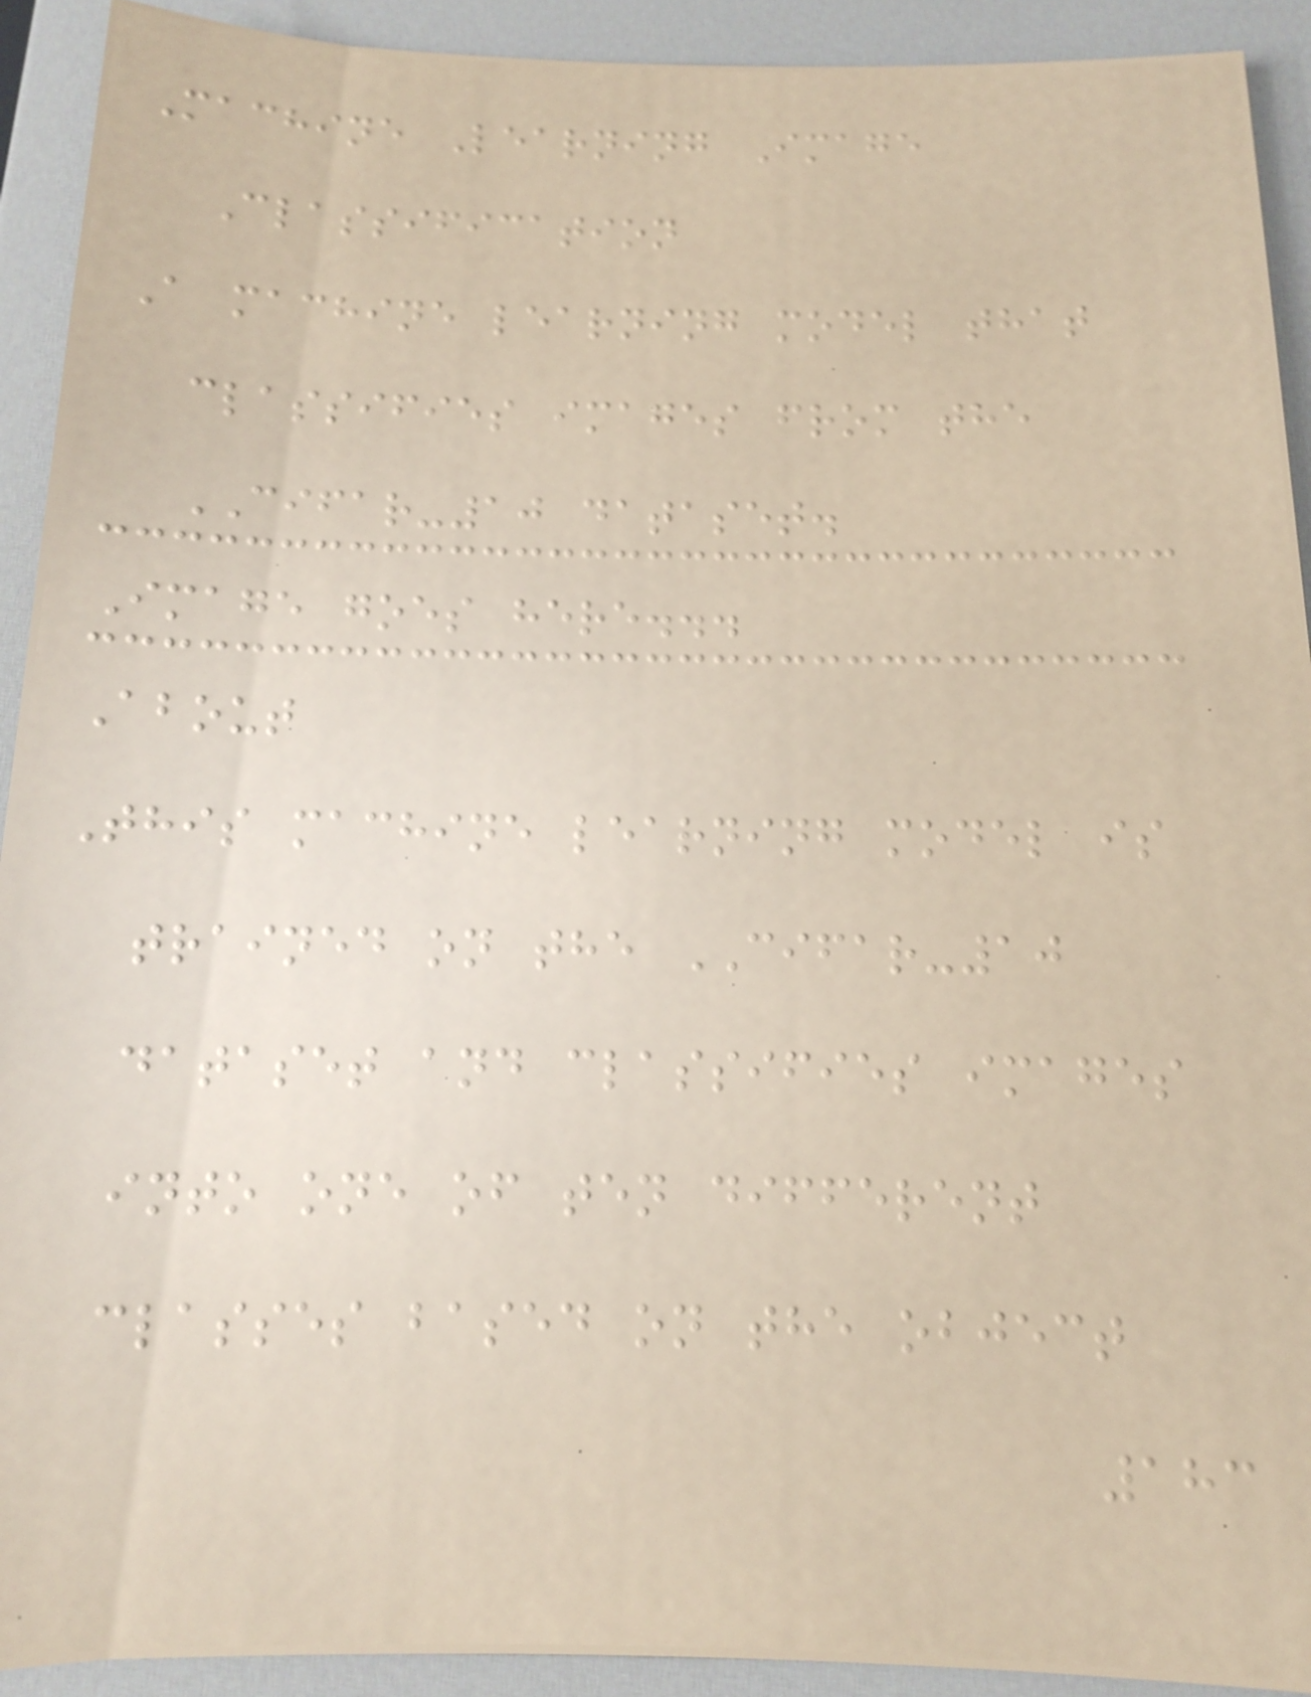Machine Learning Image
Classification
A machine learning model that
classifies images from the
CIFAR-10 dataset.
Image goes here...
About
This machine learning model is
trained on the CIFAR-10
dataset and classifies images
into one of ten different
classes based on the object
183
